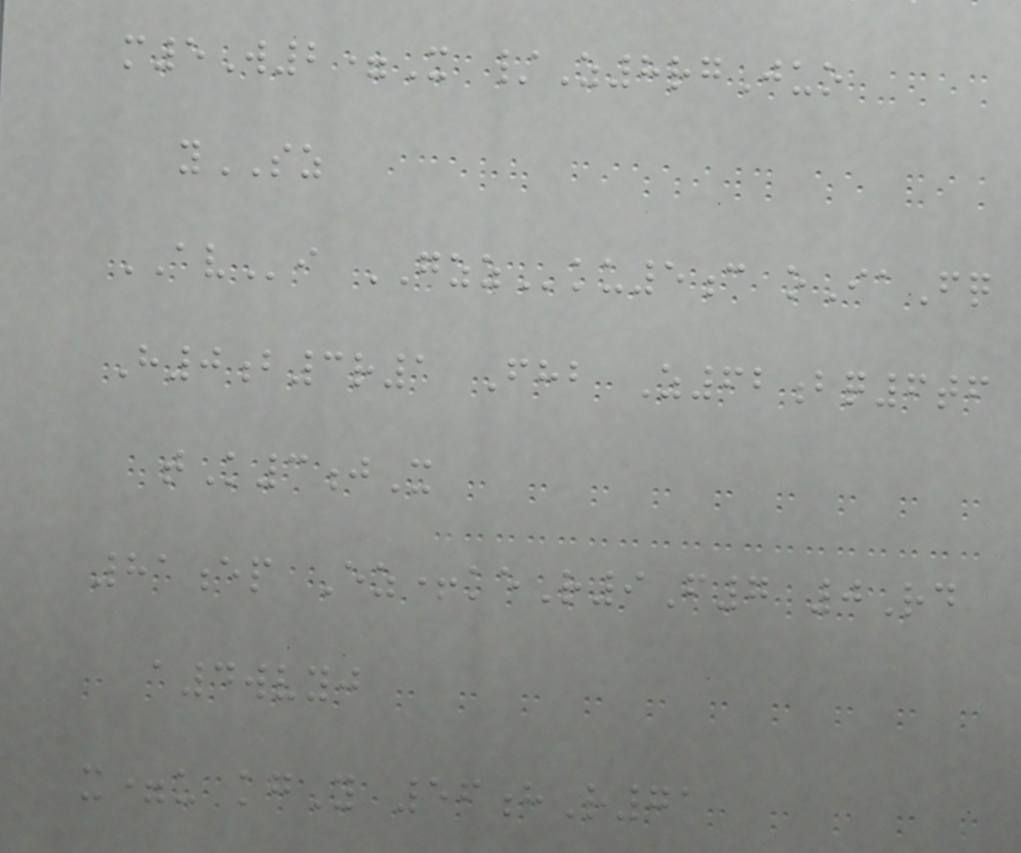m5W2=X /Z8rgJuo
ySZ
AVi GZZku5c oIaFq
H0b3r1 Fhb Z62bq6tf
tK3jX
81ep Ez+keR9F7 0Rd
a4wvyj
x=u kgY 56hR71
